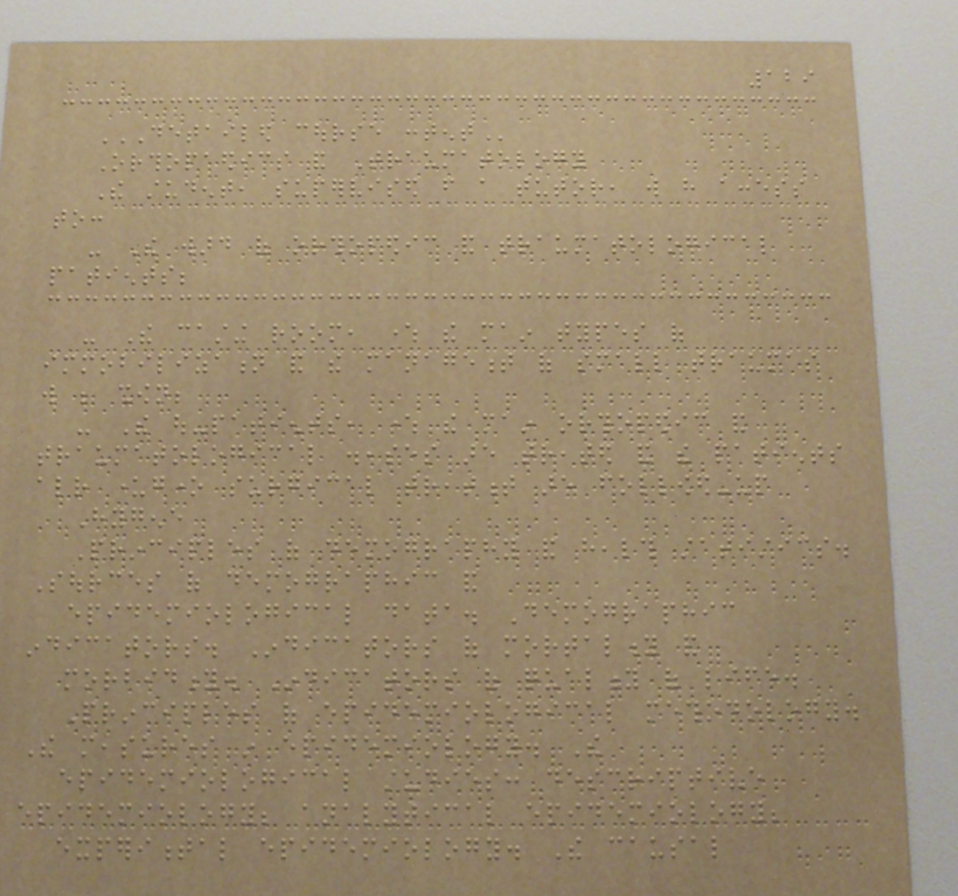129
DETAILED COURSE CONTENT
Orthopaedics and Traumatology
The student, supervised from a tutor, will have access
to:
- The ward of orthopedic and traumatological
patients;
- The casting room, where the main types of
immobilization and the management of small traumas
will be shown;
- The out-patients, where the main orthopedic and
traumatological diseases are treated and the patients
already undergone surgical treatment are followed-up
Hygene
Principles of demography and health statistics.
Sources of demographic and
epidemiological data. Demographic
indicators. Indicators of mortality and
morbidity. Indicators of quality of life.
Principles of epidemiological methodology.
The measures in epidemiology. The
epidemiological studies: descriptive
epidemiology; analytical epidemiology;
experimental epidemiology. The causal
